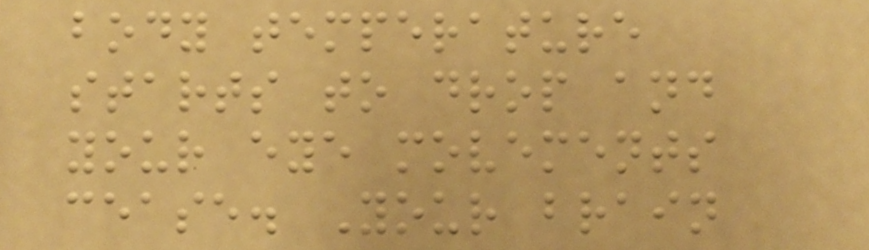body temperature
starts to drop and
your eye movements
cease. Your brain
